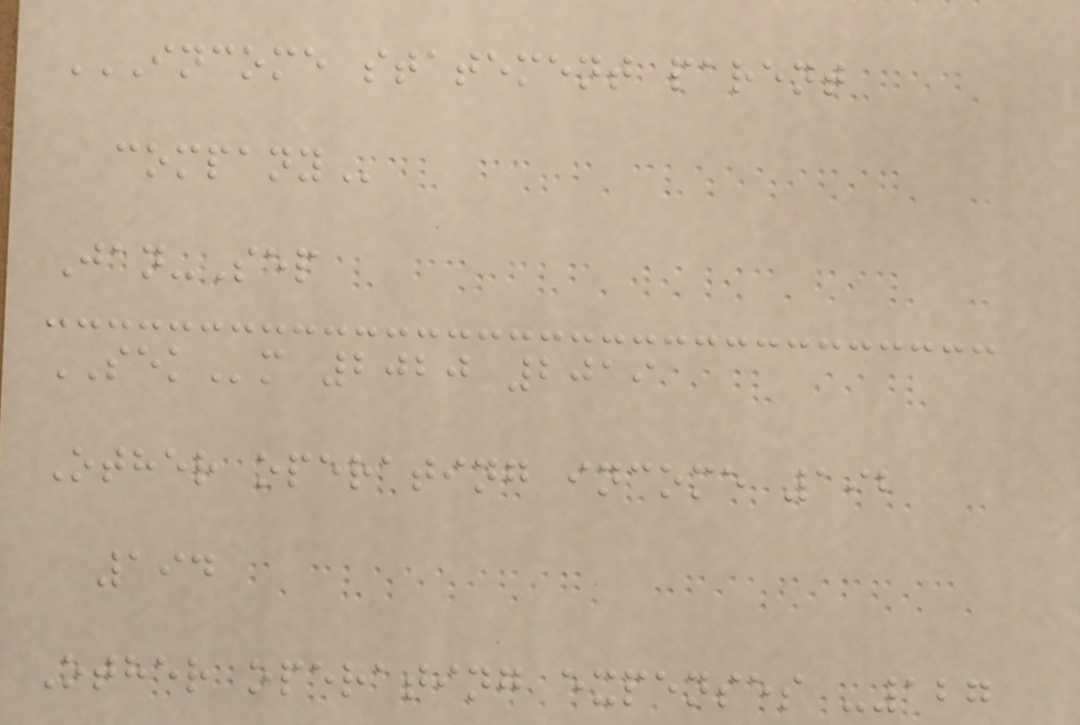INCOME STATEMENT PARENT
COMPANY
Jan-Sep
SEKm 2020 2019
Other operating income 192
194
Other operating expenses -127
